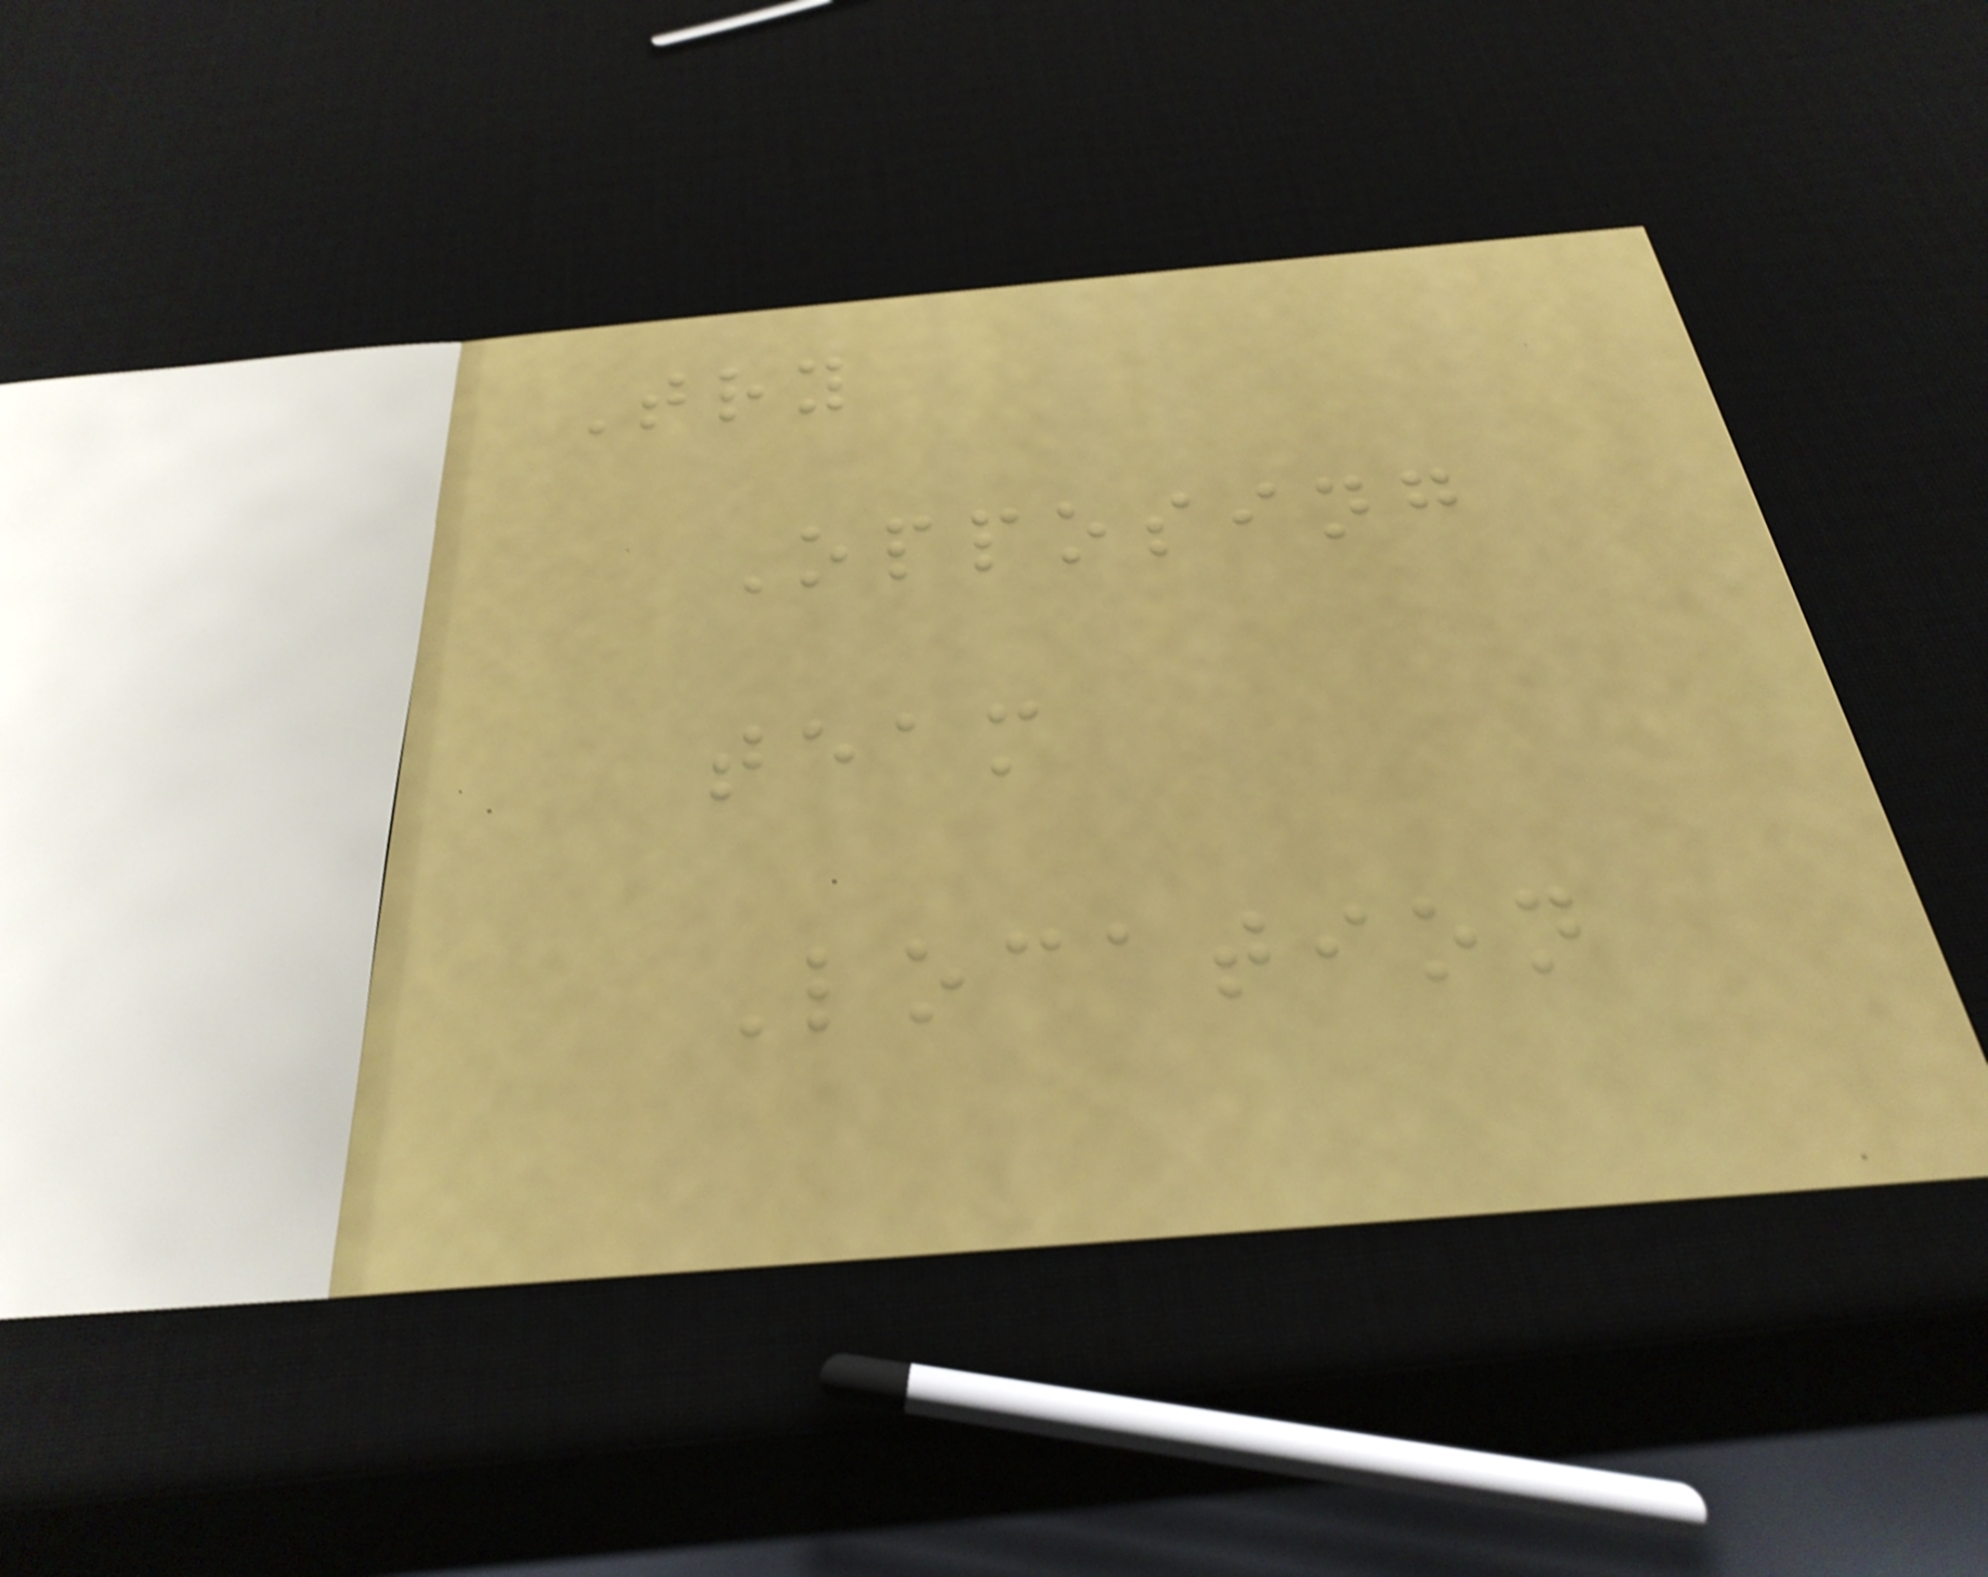Try
Opposing
team
Location
